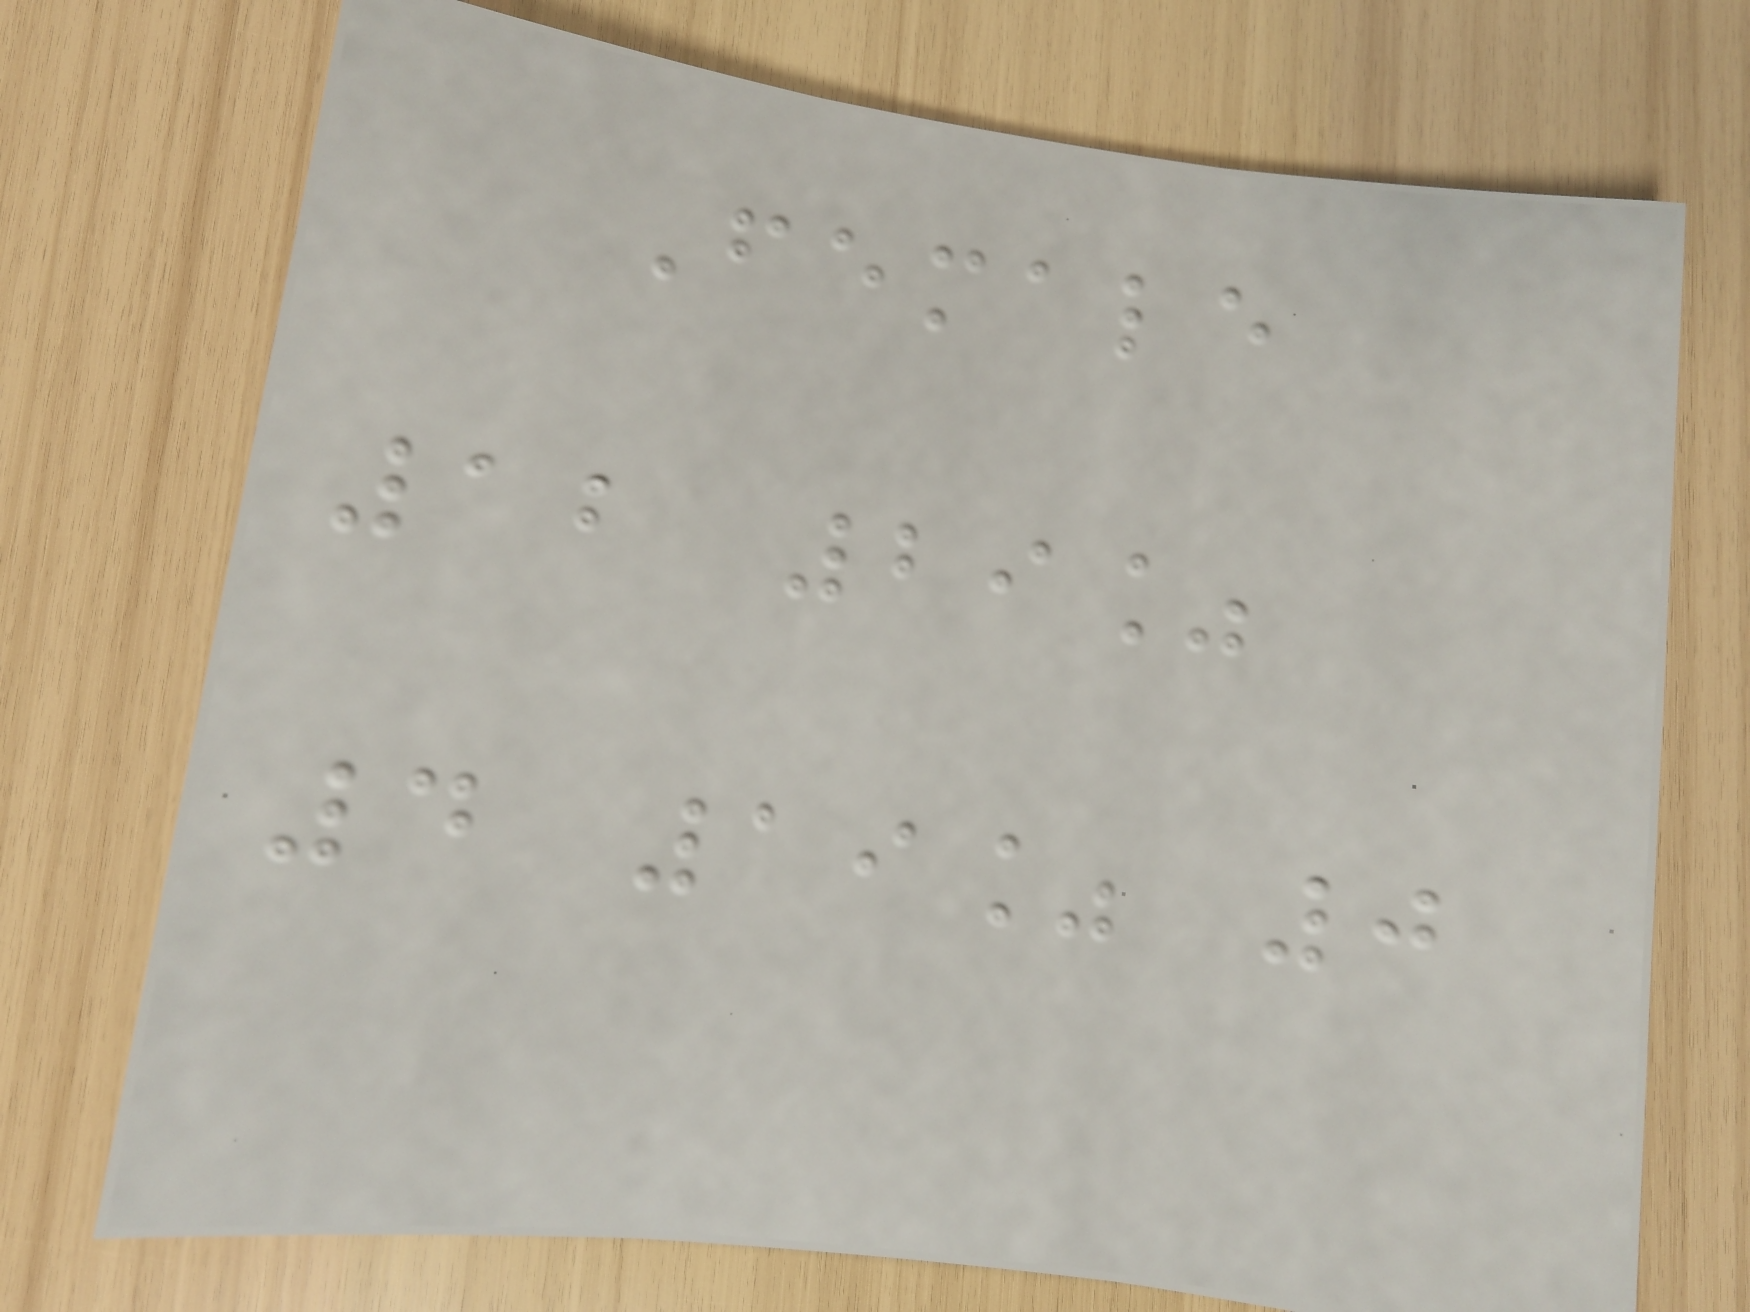Female
12 29%
4 19% 0
